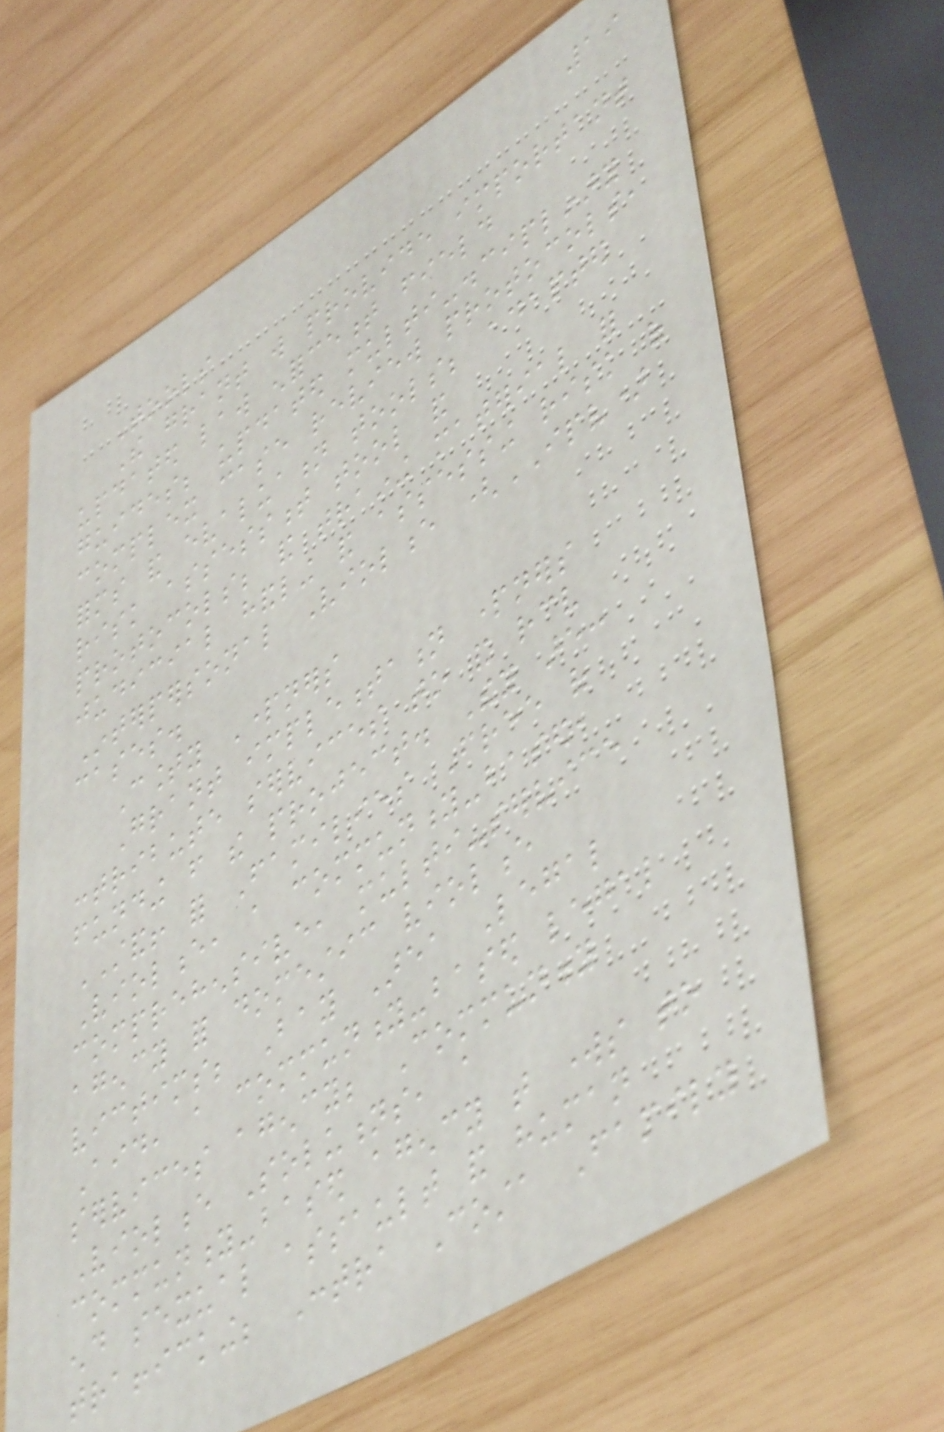19
Tools
The grant will provide important
updated law enforcement field
guides; updated multi-disciplinary
complex case review protocols,
forms and evaluation tools; adapted
risk assessment tool and
protocols; and training material for
judicial handling and assessing risk of
Interpersonal Violence (IPV)
cases.
County Partners
Grant implementation partners
contribute services to and receive
funding from the project. They are:
STAND! for Families Free of
Violence, a community-based,
comprehensive, multi-service
agency for domestic violence
victims; Bay Area Legal
Aid, a community-based legal
services agency; Community
Violence Solutions, a
community-based agency that works to
end sexual assault and human
trafficking; Contra Costa Family
